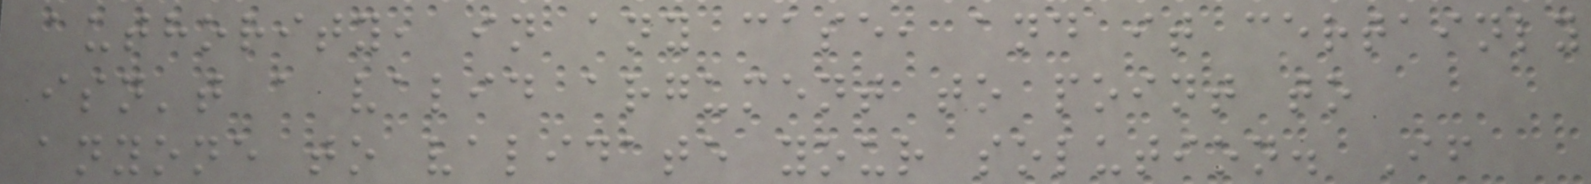authority, in any case, and it certainly
isn't a valid argument to point to
anyone to validate your solution. If
